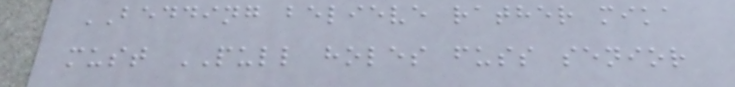BEDDING believe rather mika
must PULL holes fuss senior
